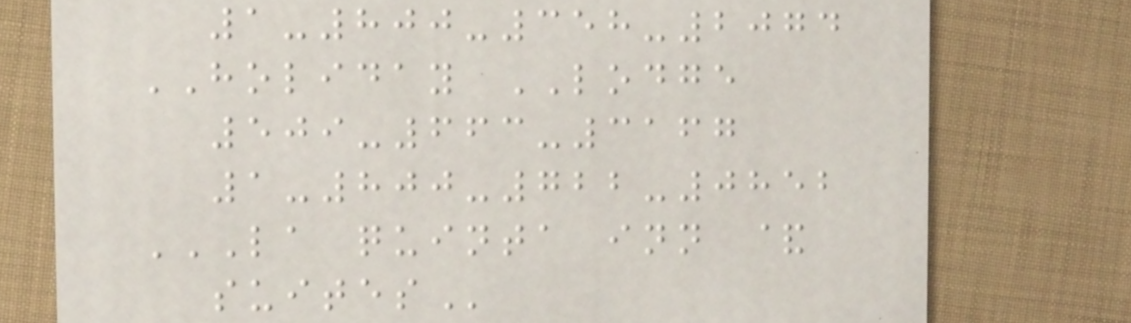1-800-358-2074
HOLIDAY LODGE
509-663-3167
1-800-722-0852
LA QUINTA INN &
SUITES
